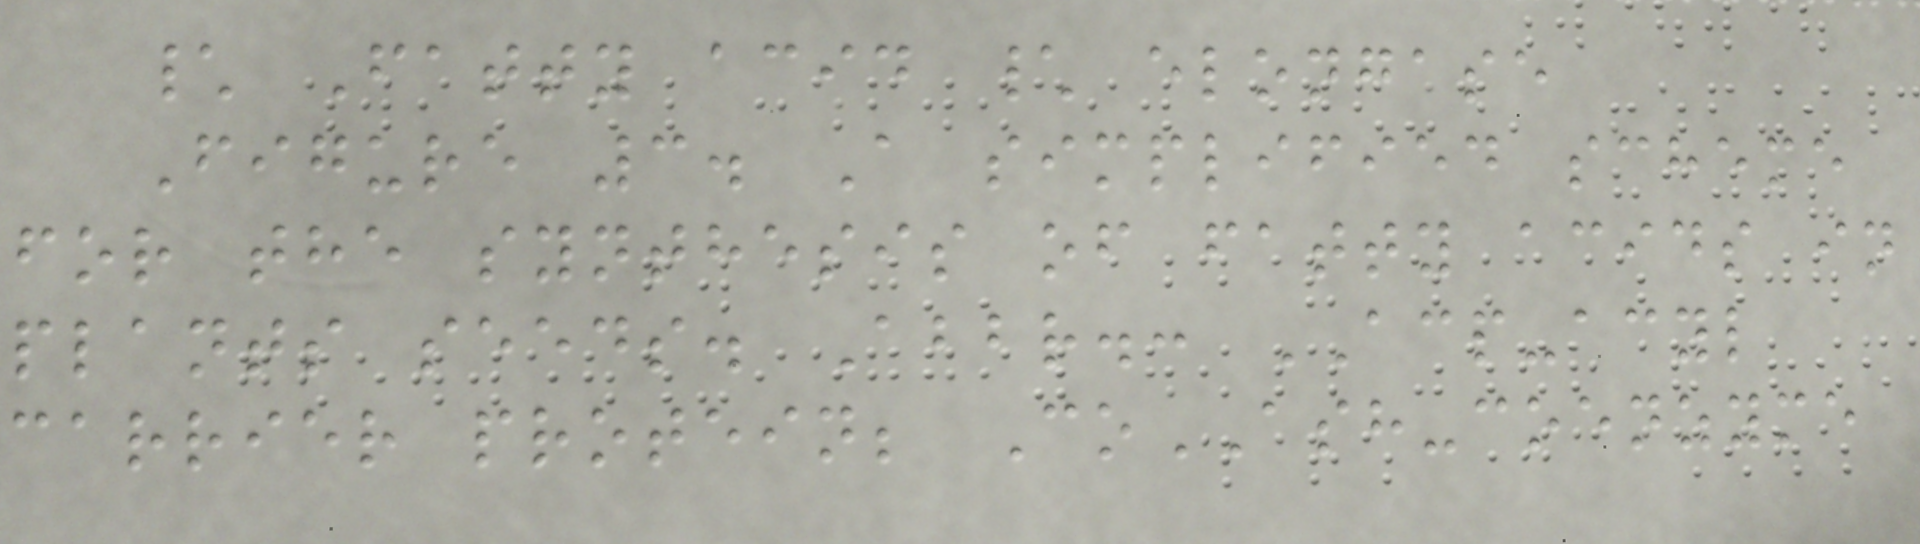\ Fatty acid \ elongase
Figure 3. A simplified scheme
for the synthesis of fatty acids in
plants seeds. Abbr.: ACP-acyl
carrier protein; CoASH-coenzyme
